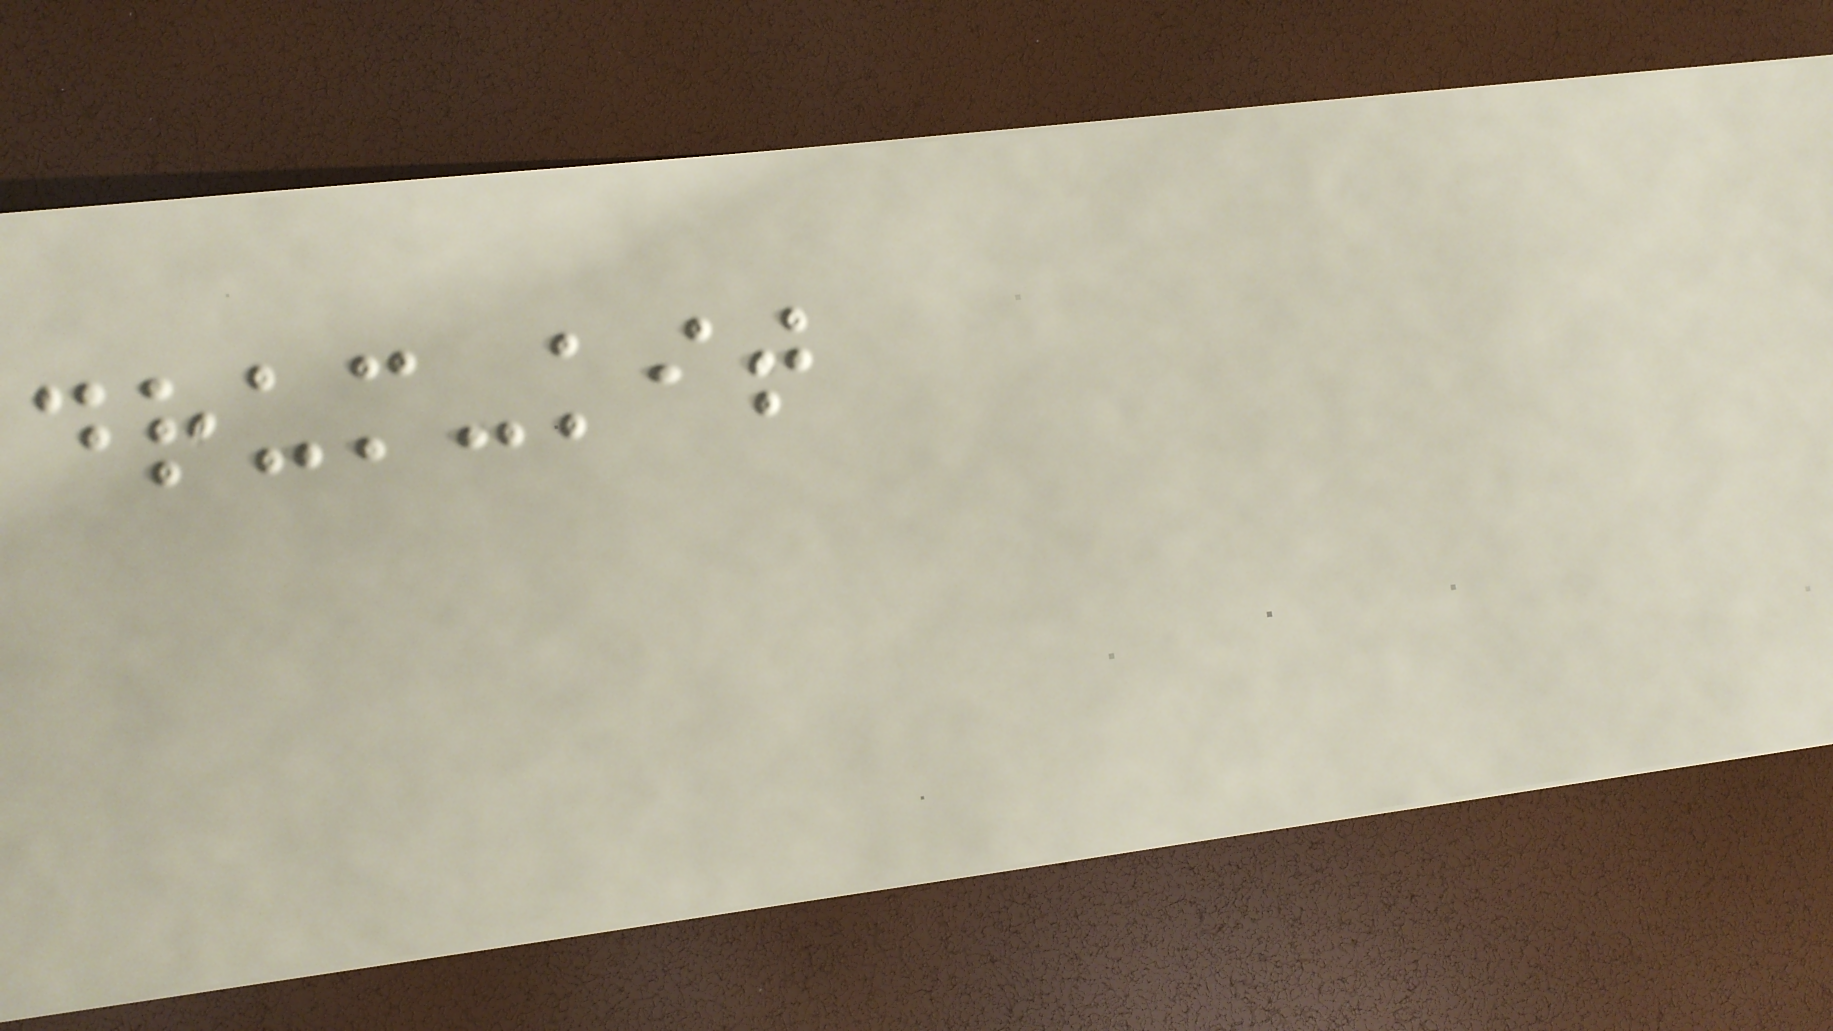drum-kit
